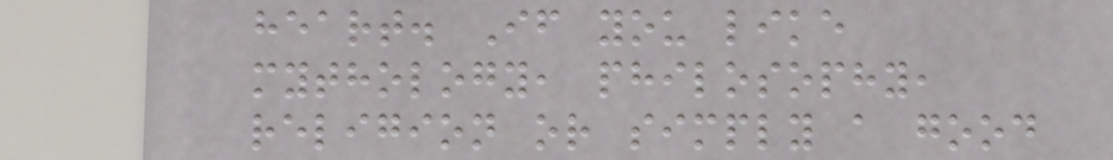heart. If you like
mythology, philosophy,
religion or simply a good
